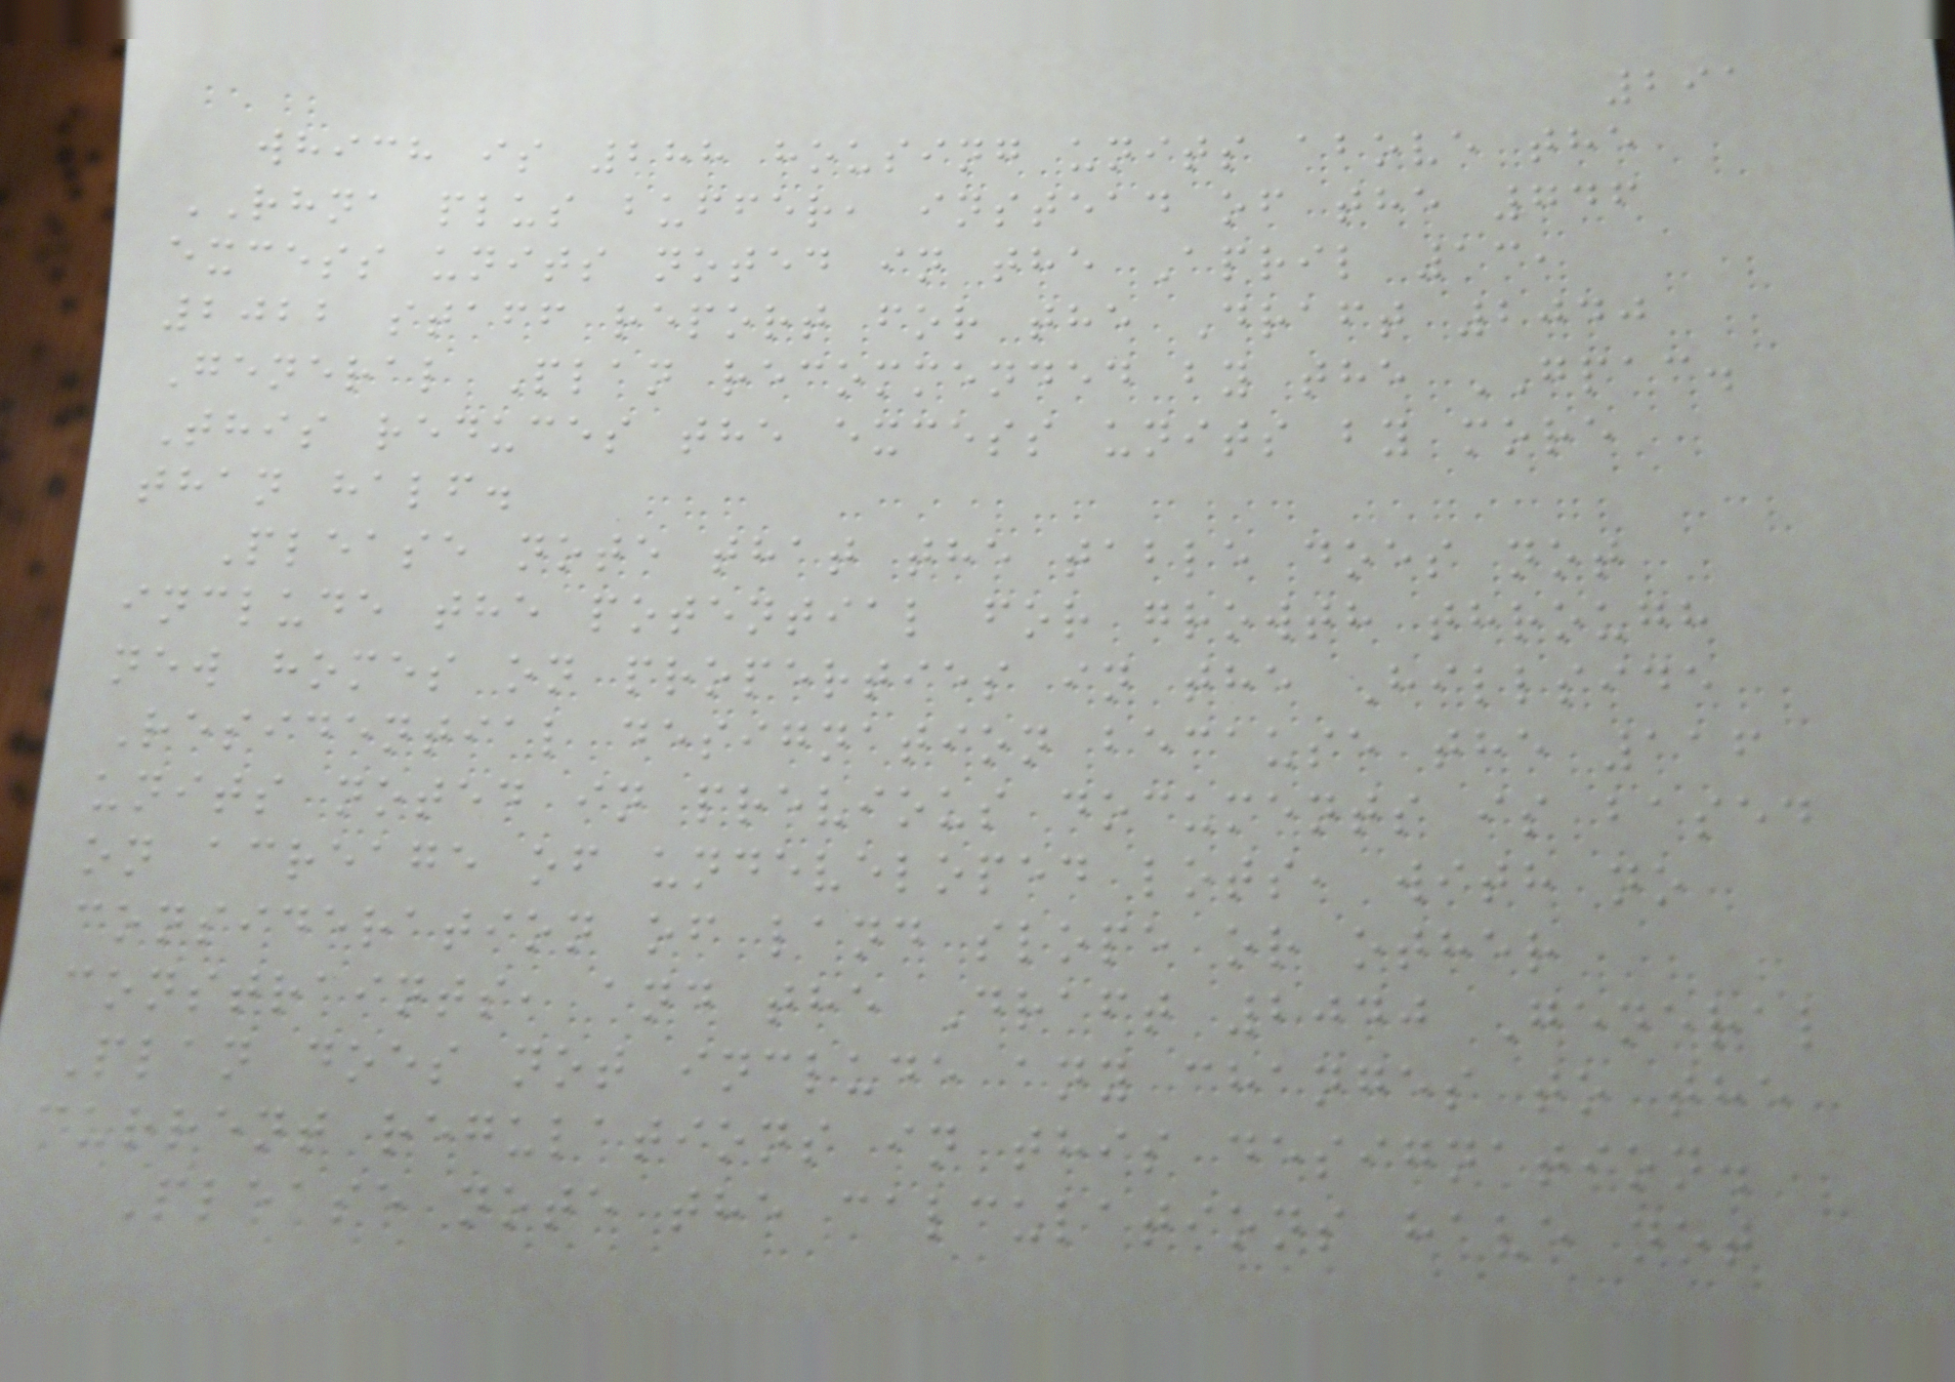291
which is 288 housing units above the
RHNA plus buffer, instead of the 746
excess units noted in the April 13,
2022 staff report for the Draft 2040
General Plan recommended by the GPAC.
This reduces the excess units by more
than half.
Please note that the table does not
include the potential for growth through
new homes on properties in the Hillside
Residential designation because the 116
units noted in previous documents is based
on acreage of undeveloped lots, with no
consideration of land slope or other
constraints, and the Draft 2040 General
Plan does not include any changes to the
current regulations in this designation.
Please note the calculations have not
